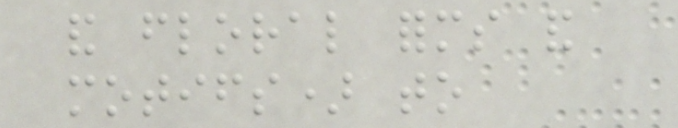and floral forms and
motifs) to
